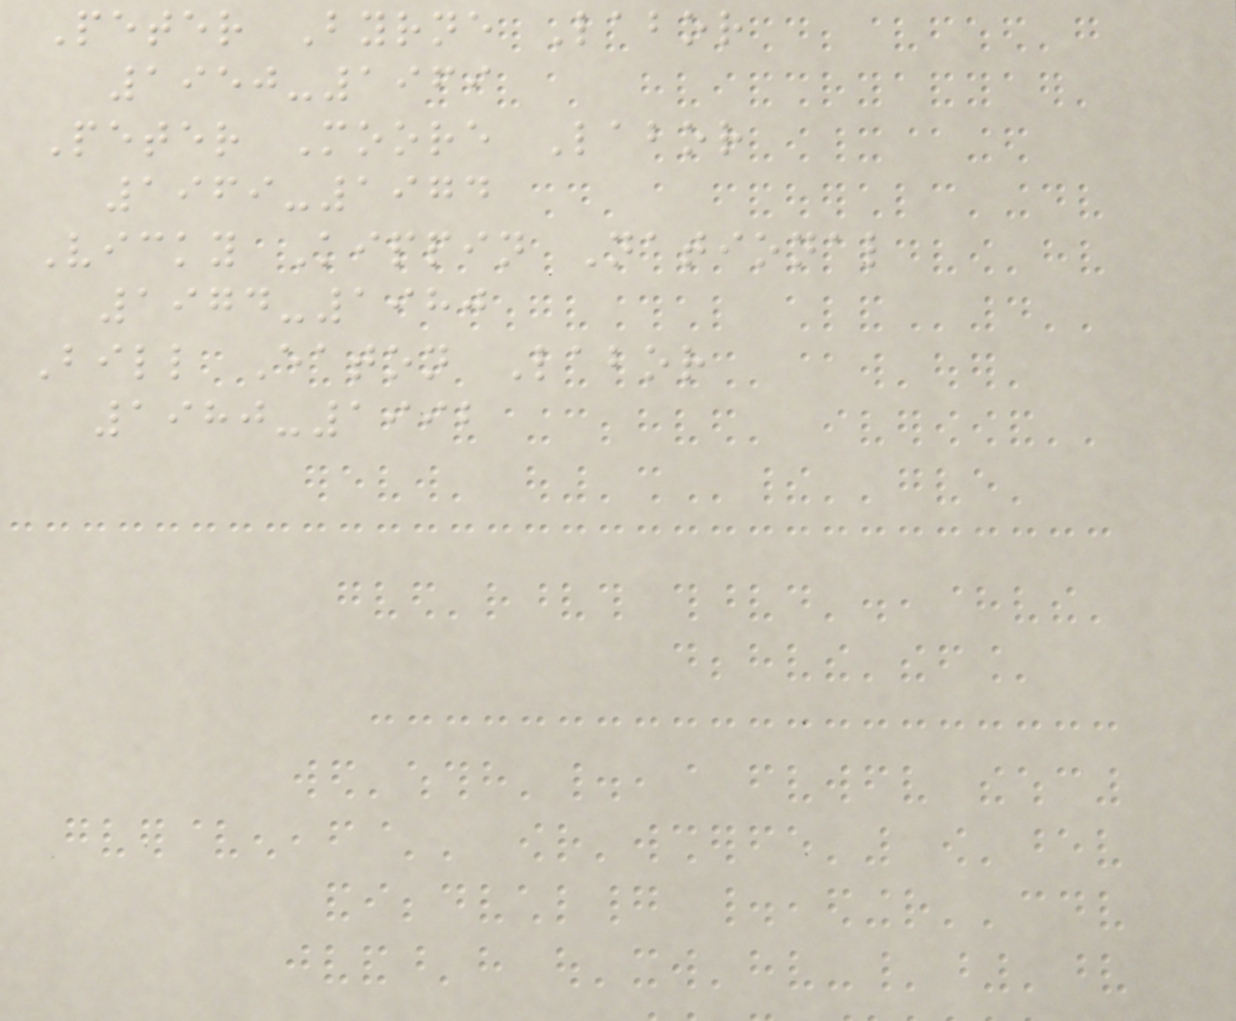Peter Byrne Labor
1950-1969
Peter Moore Labor
1969-1974
Vicky Kippin National
1974-1980
Bill Eaton Labor
1980-1992
